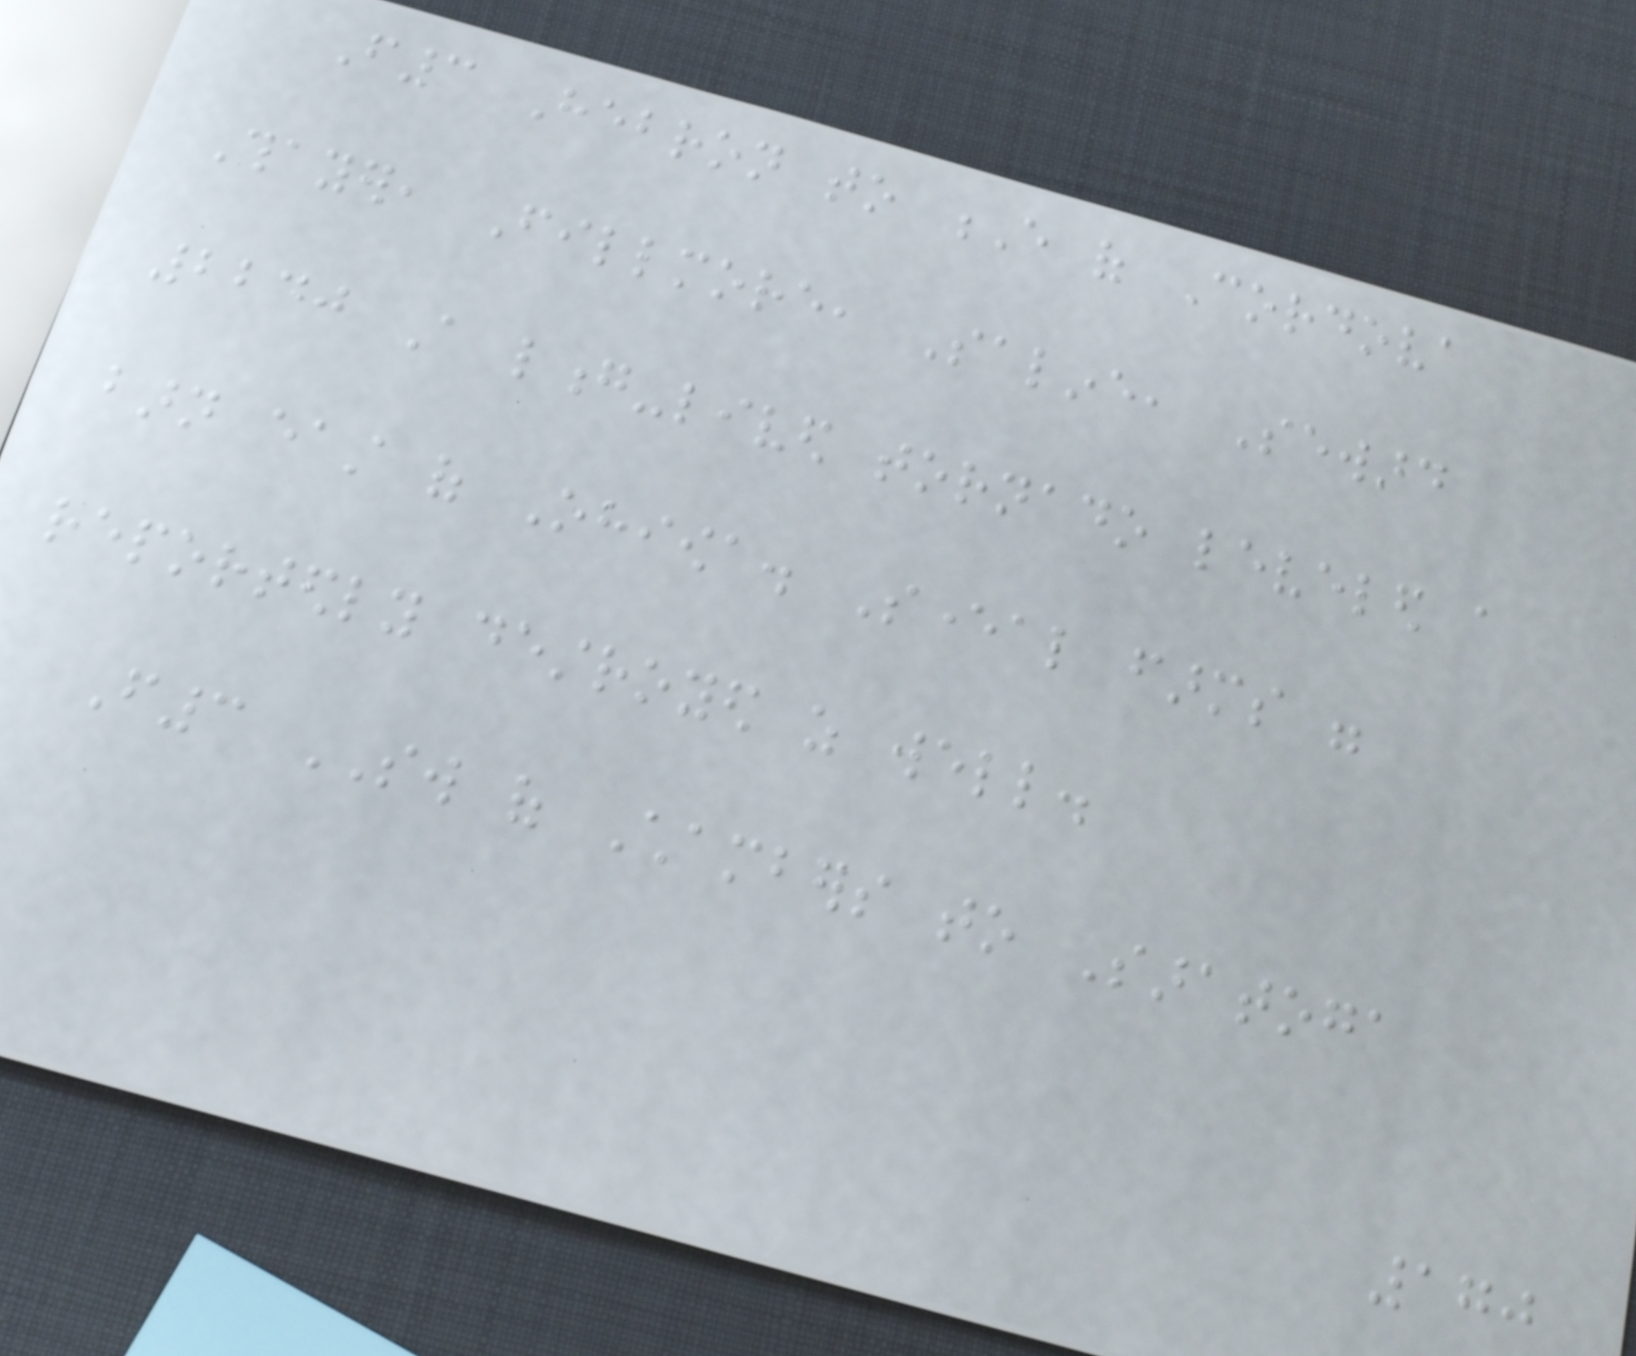F3 Hebron to E of Cordova
Thayer, Fillmore, Saline, Seward
2240 A long-lived tornado leveled a
barn east of Ohiowa. Several farms were
reportedly destroyed as well.
F3 SW of Chambers to Saratoga
170
